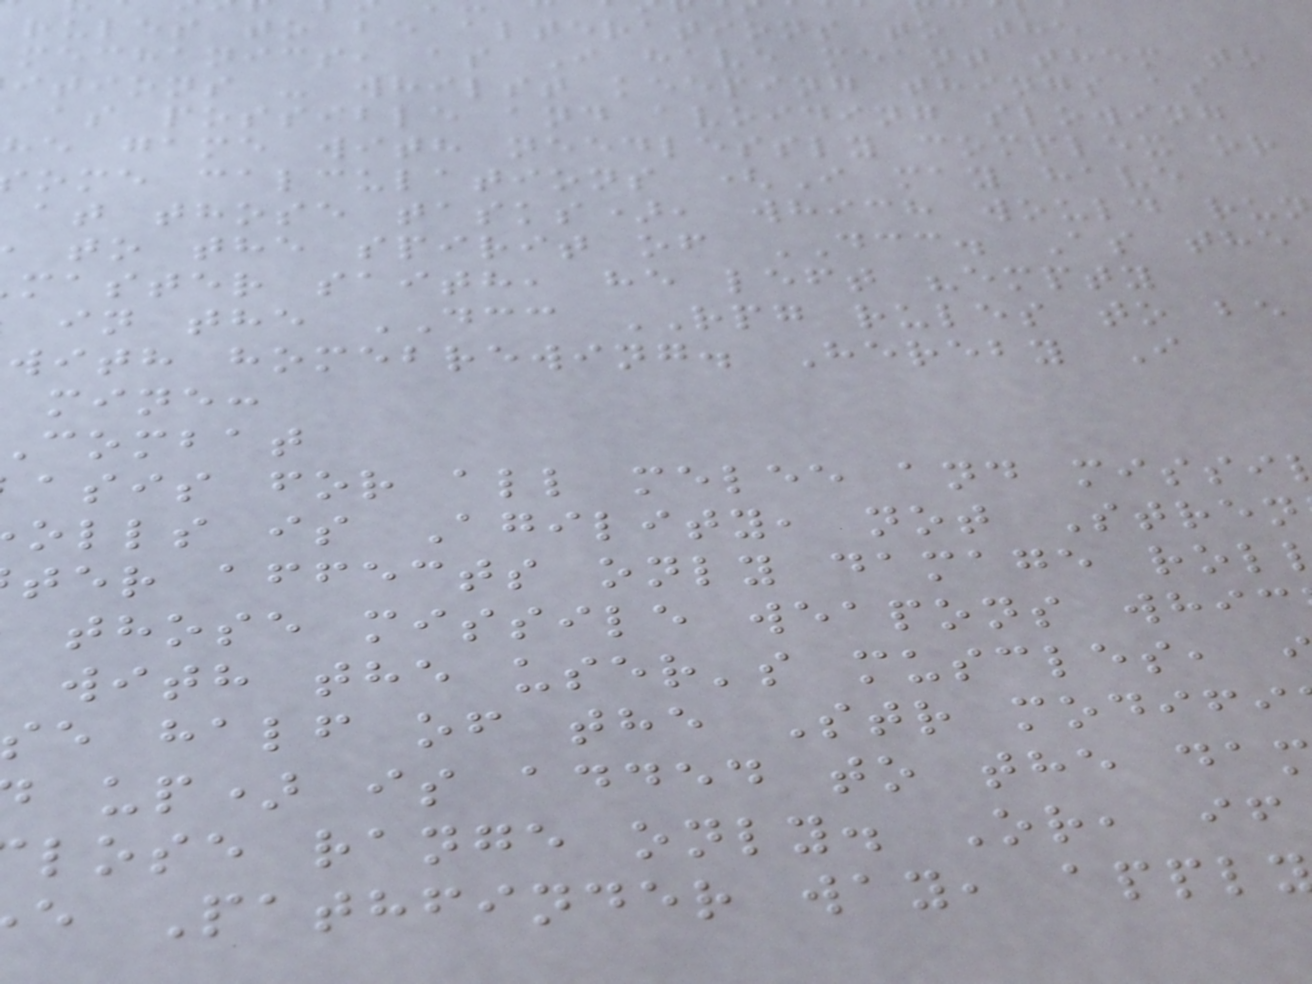rules to be alterations to the
mechanics, as I have meant them to
itions - whilst keeping things as
as possible and avoiding slowing
he game with needlessly complex or
ome calculations (I may have
at those tasks), which would ru
to the spirit of DCC. As the
master saith, he left "empty
in the DCC RPG rules to be
with homebrewing. Hereby I
mine:
combat
asis for all melee and missi
olls is Agility, not Stren
ter affects only damage rol
those missile weapons whic
with the user's muscles,
se half of the Str modifi
up) is added to the da
lose range only. Or, if
e Pathfinder way, appl
